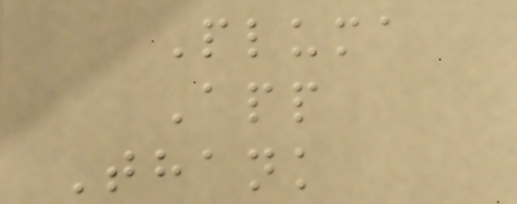Pluma
App
Thank
